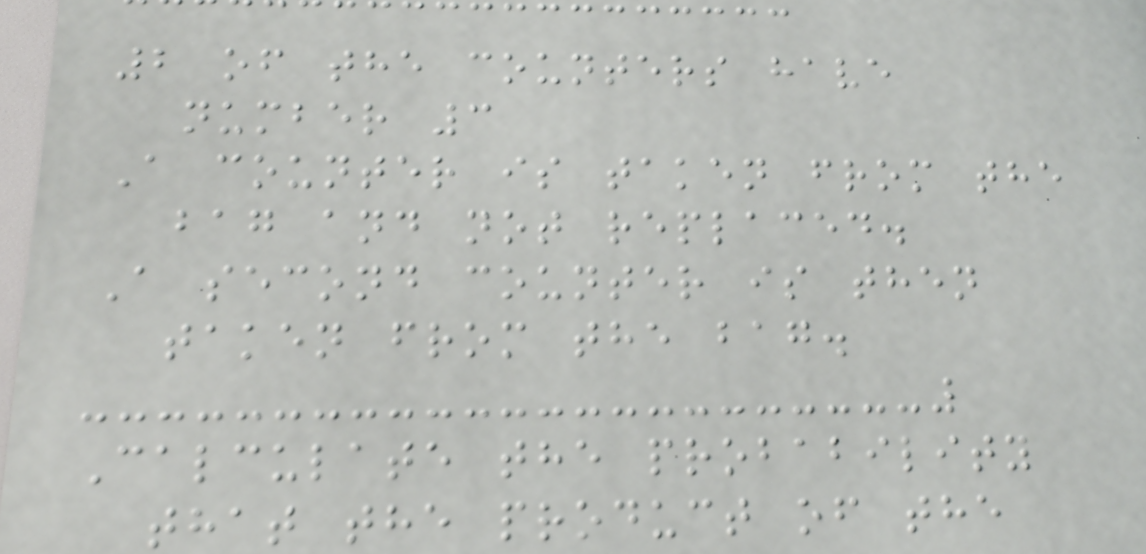2 of the counters have
number 3
A counter is taken from the
bag and not replaced.
A second counter is then
taken from the bag.
Calculate the probability
that the product of the
